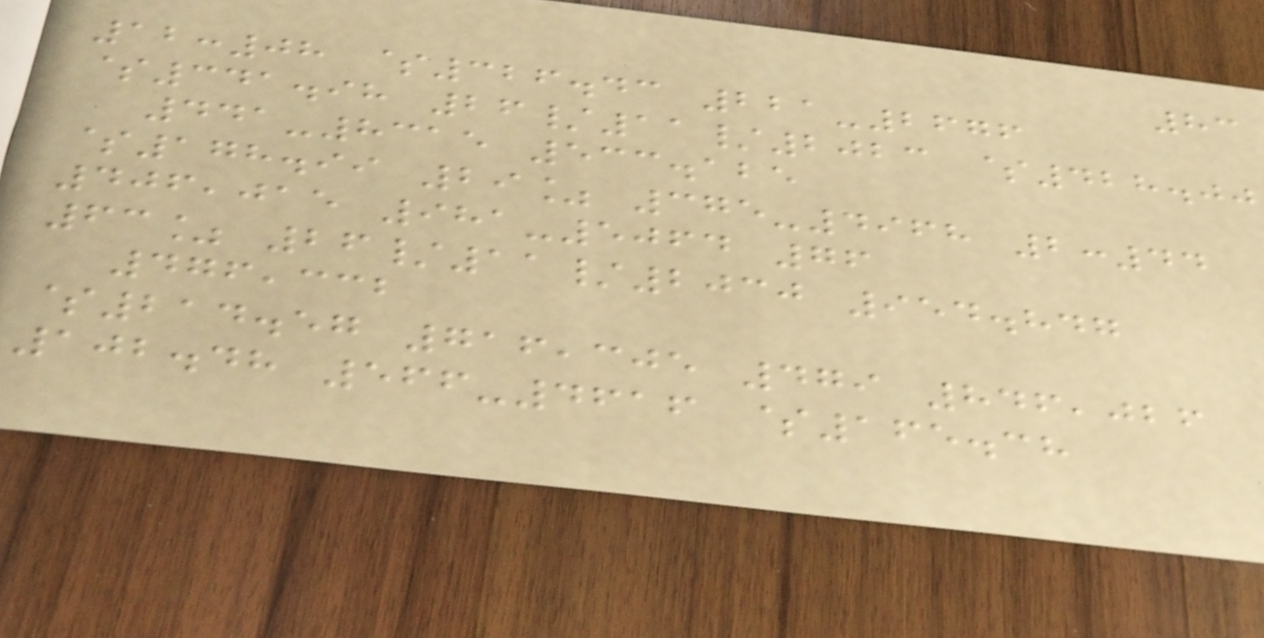83
12:08 $326.43 221-2676
$341.98 26/11/2023 $428.00
441-8315 533.125
$178.99 29% 375-4968 2:44
406,015 981-5064 76
63% 26/11/2030 954.847
476,332
$214.57 716,305 479 846,026
102.48 566-4616 $165.38
